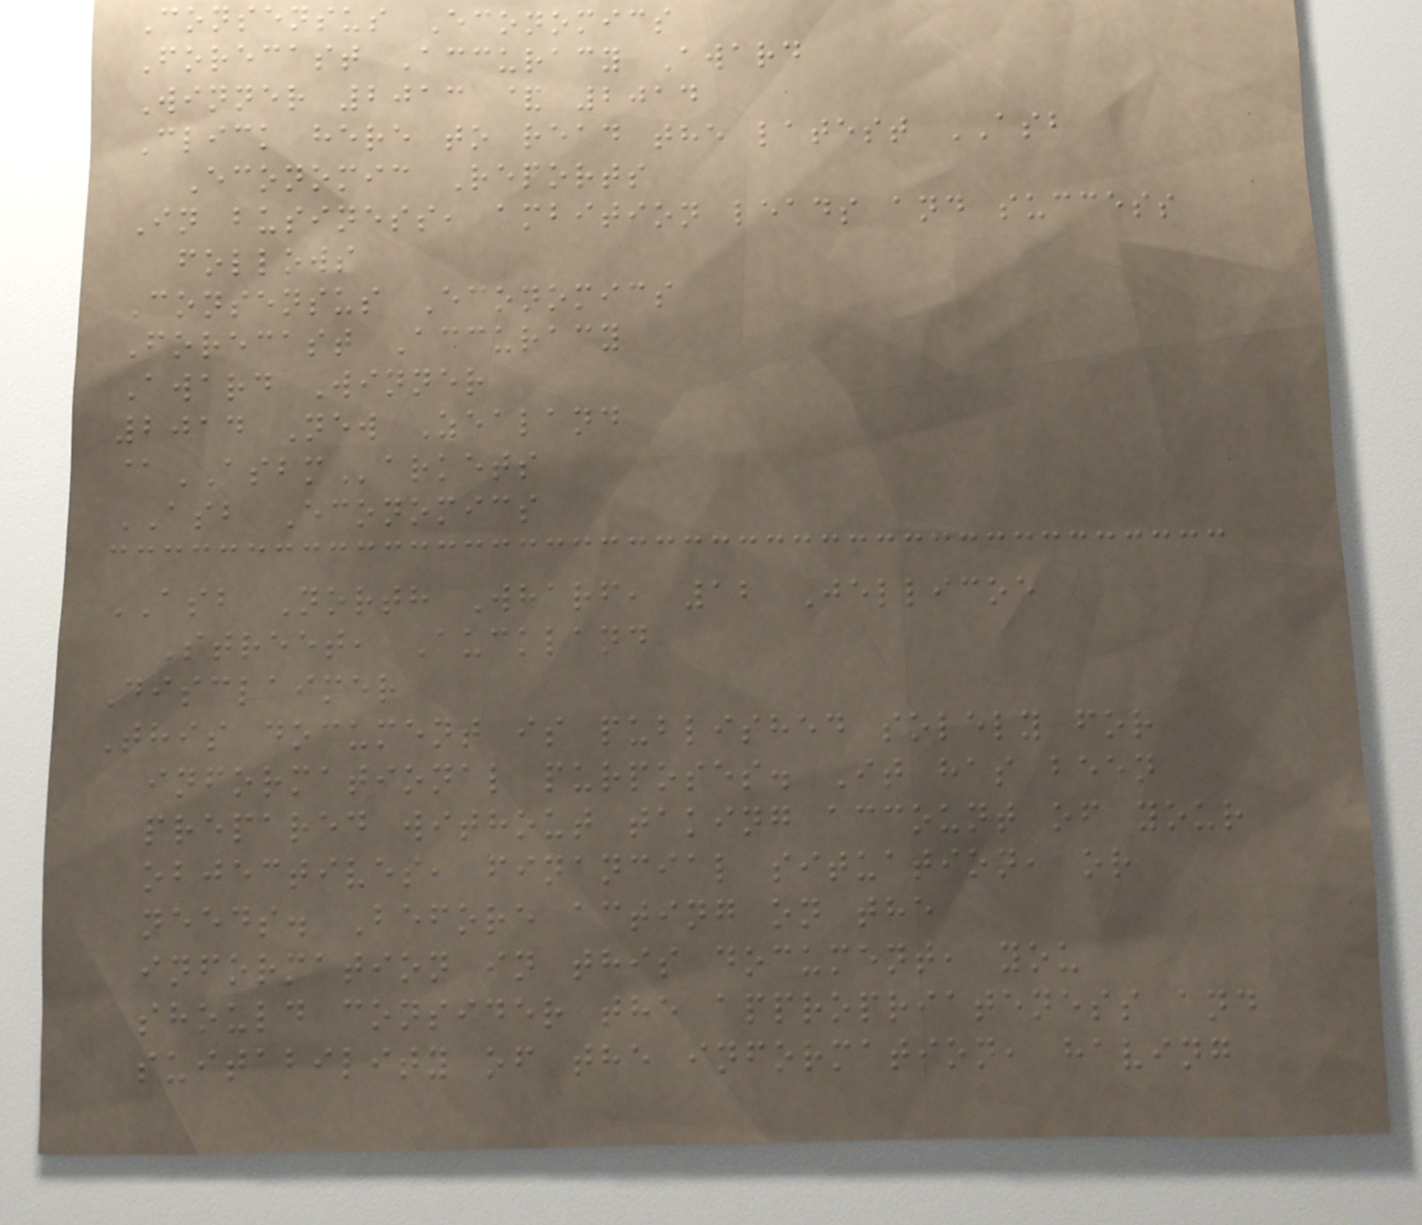Consensus Economics
Forecast Accuracy Award
Winner 2013 & 2014
Click here to read the latest ASB
Economic Reports
In business, ambition leads and success
follows
Consensus Economics
Forecast Accuracy
Award Winner
2014 New Zealand
@ASBMarkets
ASB Economics
ASB North Wharf, 12 Jellicoe
Street, Auckland
Disclaimer
This document is published solely for
informational purposes. It has been
prepared without taking account of your
objectives, financial situation, or
needs. Before acting on the
information in this document, you
should consider the appropriateness and
suitability of the information, having
